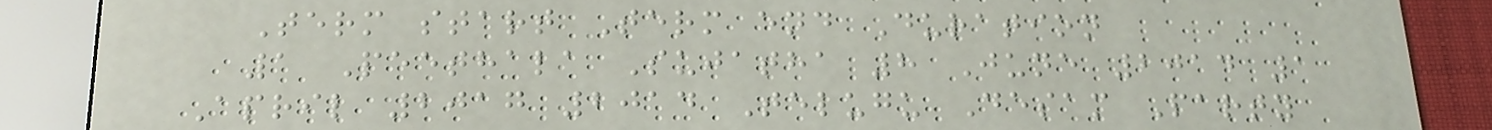Term start Term end Duration
1 Peethala Sujatha 8 June 2014 1
April 2017 2014 Telugu Desam Party
